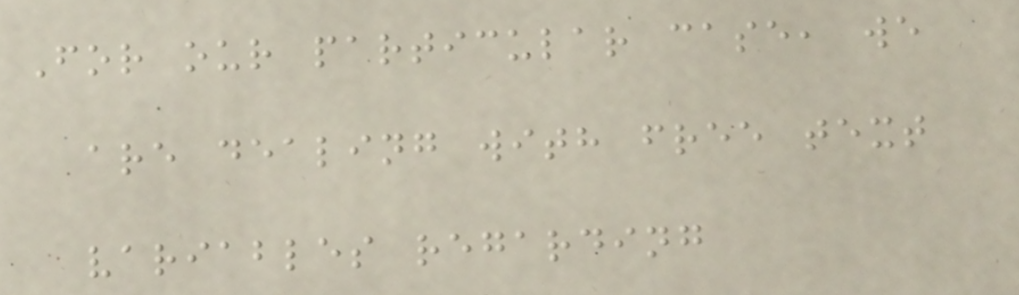For our particular case, we
are dealing with free text
variables regarding
